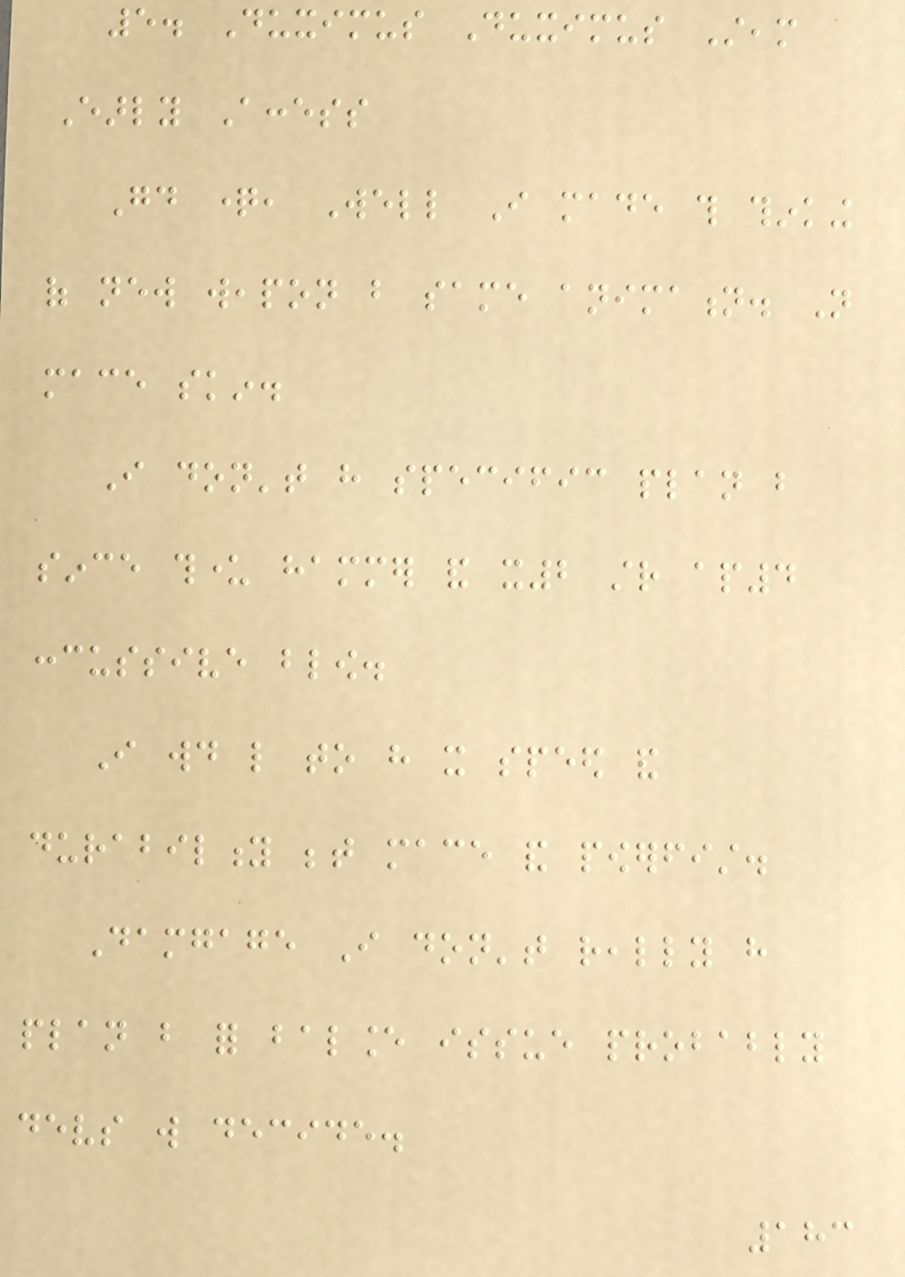5. Duximus Duximus Steam
Early Access
Good question, Well I made this thinking
of new weapon but same animation. Not
mace skin.
I don't have specific plan but
since thunder hammer and x2 str ap4
concussive blow.
I would like to have it speed and
durability between mace and powerfist.
Damgage I don't really have
plan but for balance issue probably
devs will decide.
183
